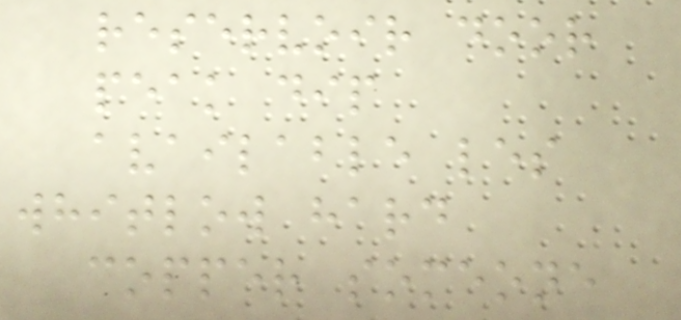reservoir door
peak dip
available les
whitlow hard
copper someone
